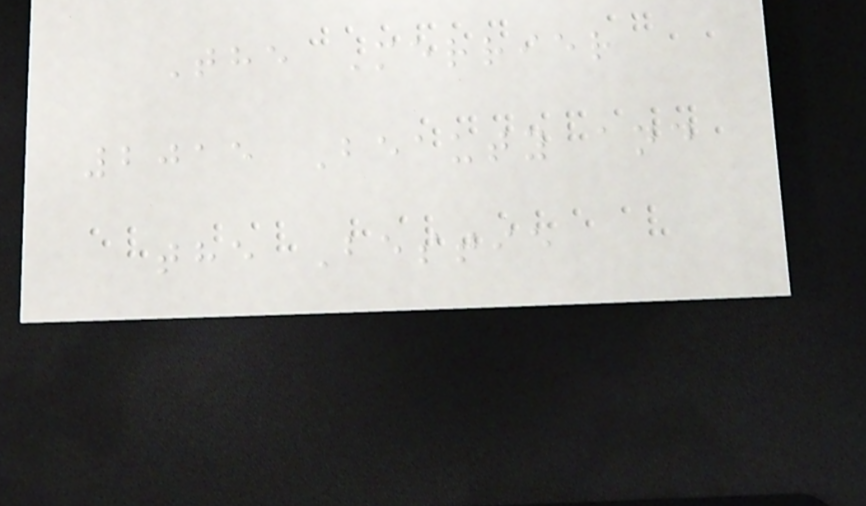The Merrier
2015 Beauty and
the Bestie
